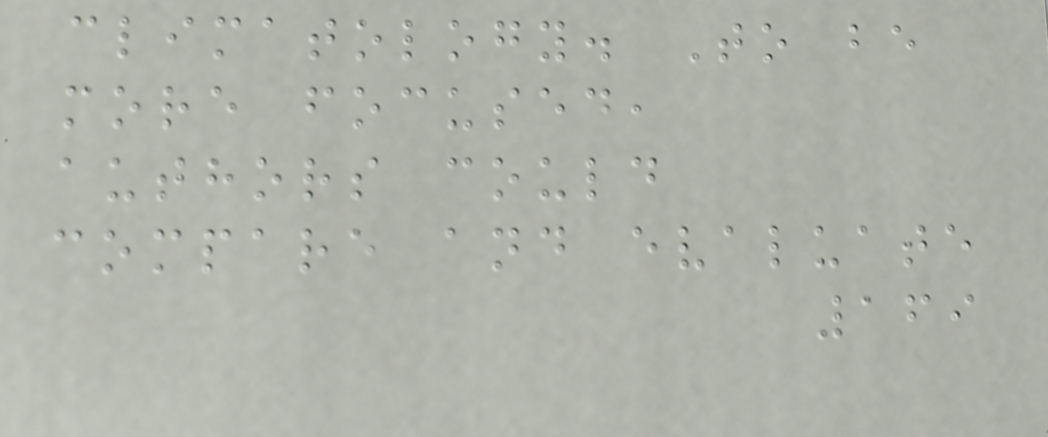climatology. To be
more focused,
authors could
compare and evaluate
169
